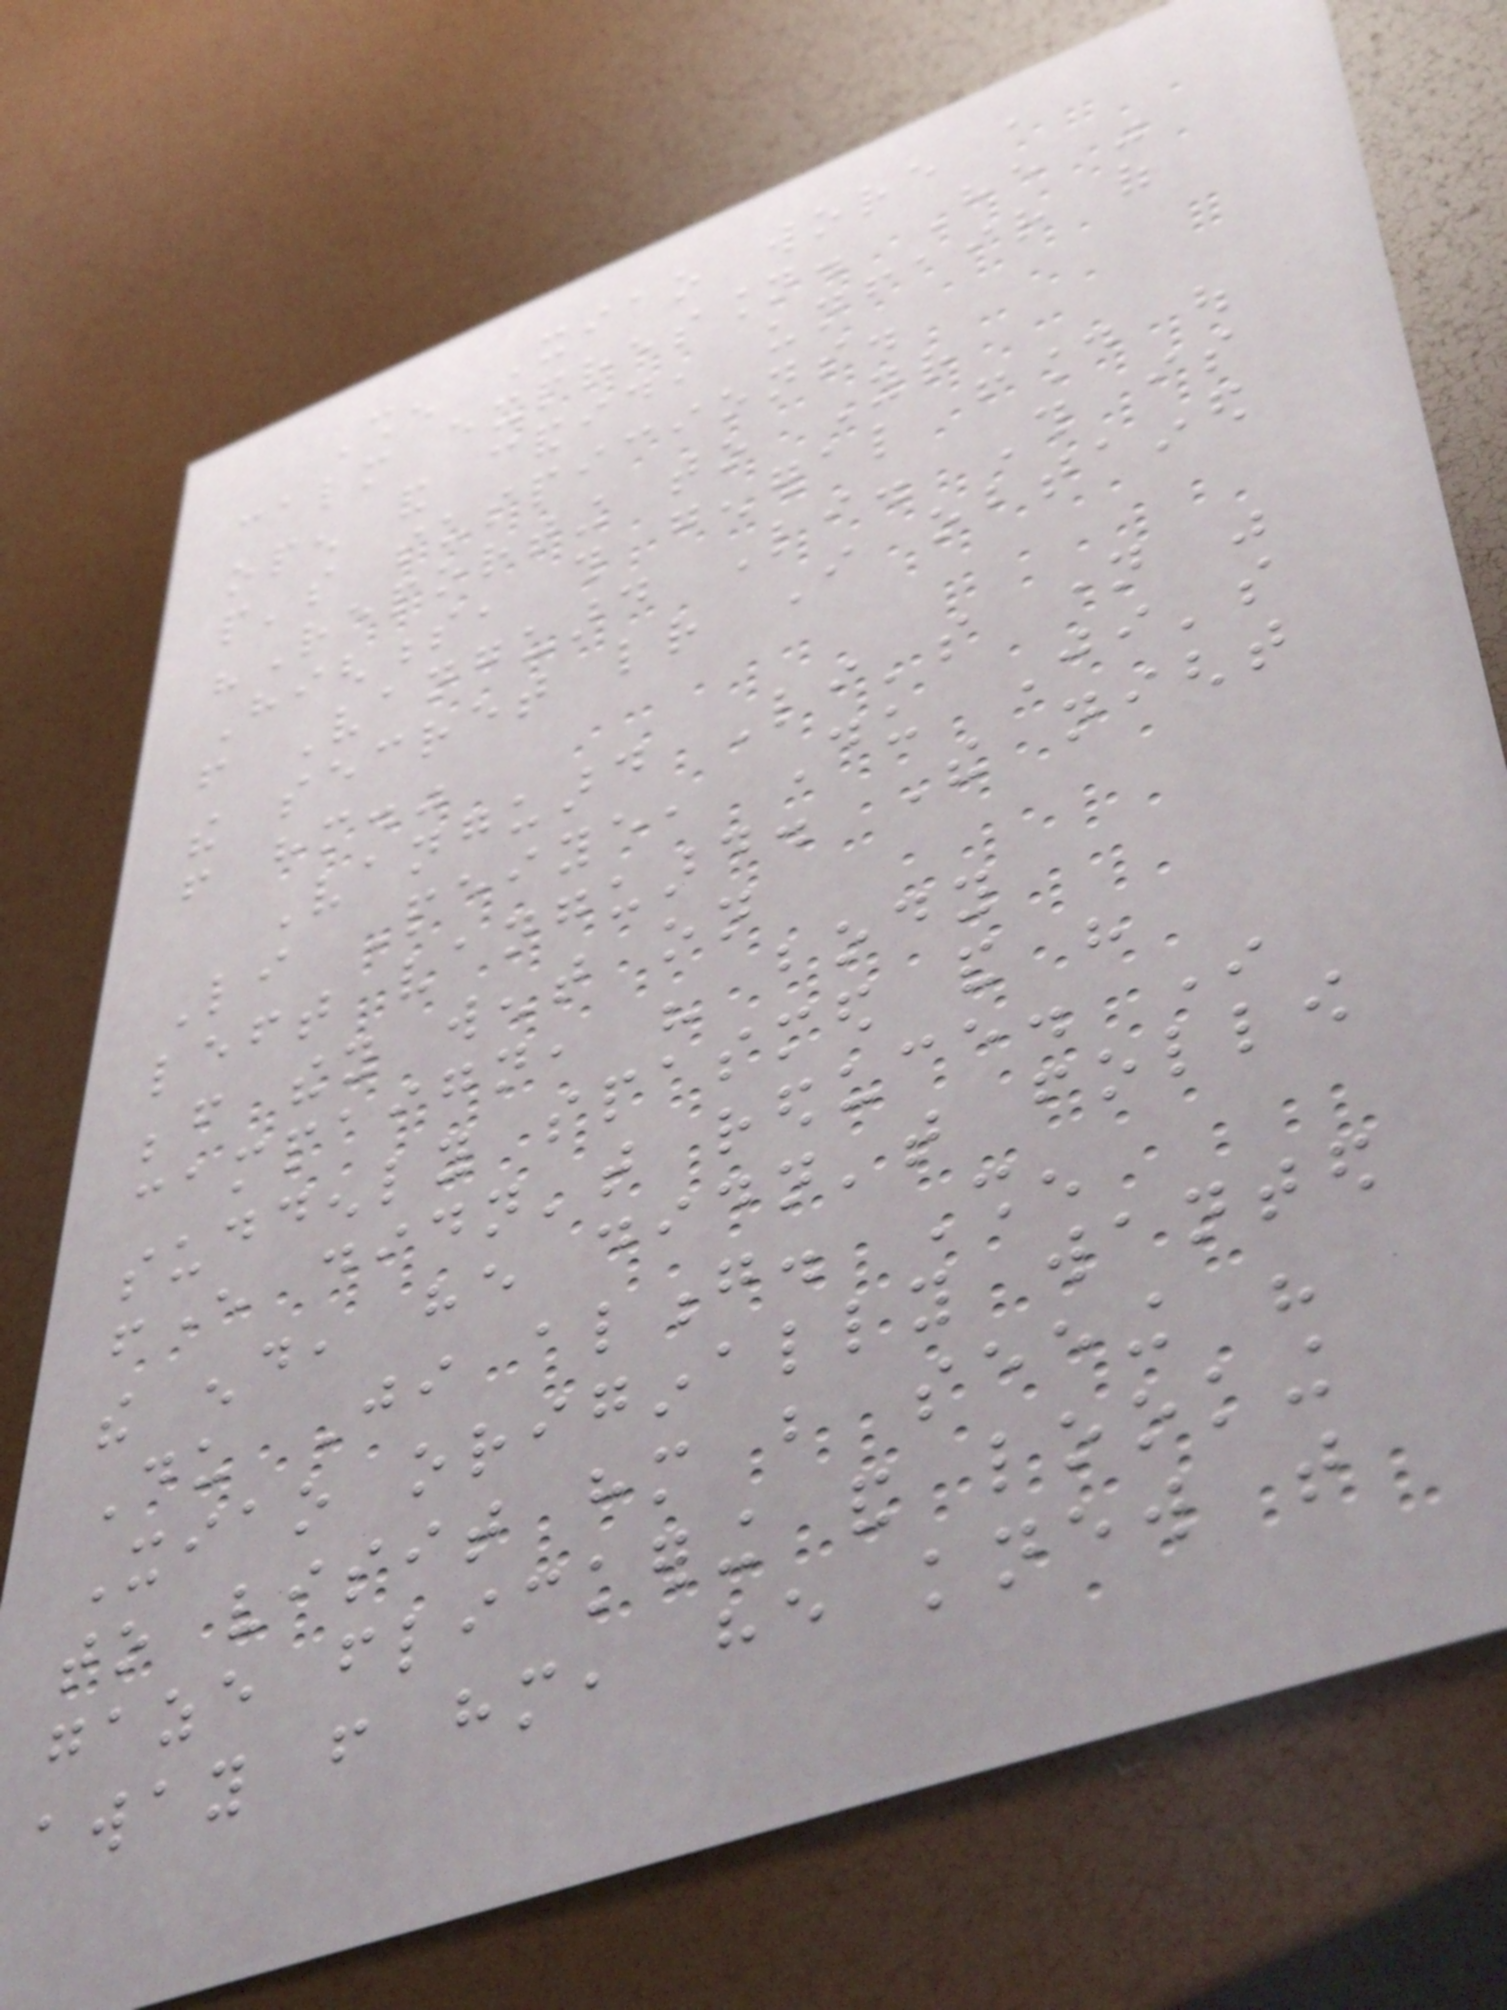Shen Xiao wore a
calm expression. He was
open and candid, unfair of
people's suspicions.
"Reporting to Your
Highness, this general found out
from Vanguard Li. This is
the secret letter I obtained
from him."
Vanguard Li's name was
Li Peiye, Du Ji's
left vanguard. The night
before they went on
campaign, his body
suddenly spasmed and his
fever didn't reduce. In
the end, he didn't follow
Du Ji along. Shen
Xiao originally wanted
to visit him but seeing his
gaze flickering and looking
away from him, he knew that
